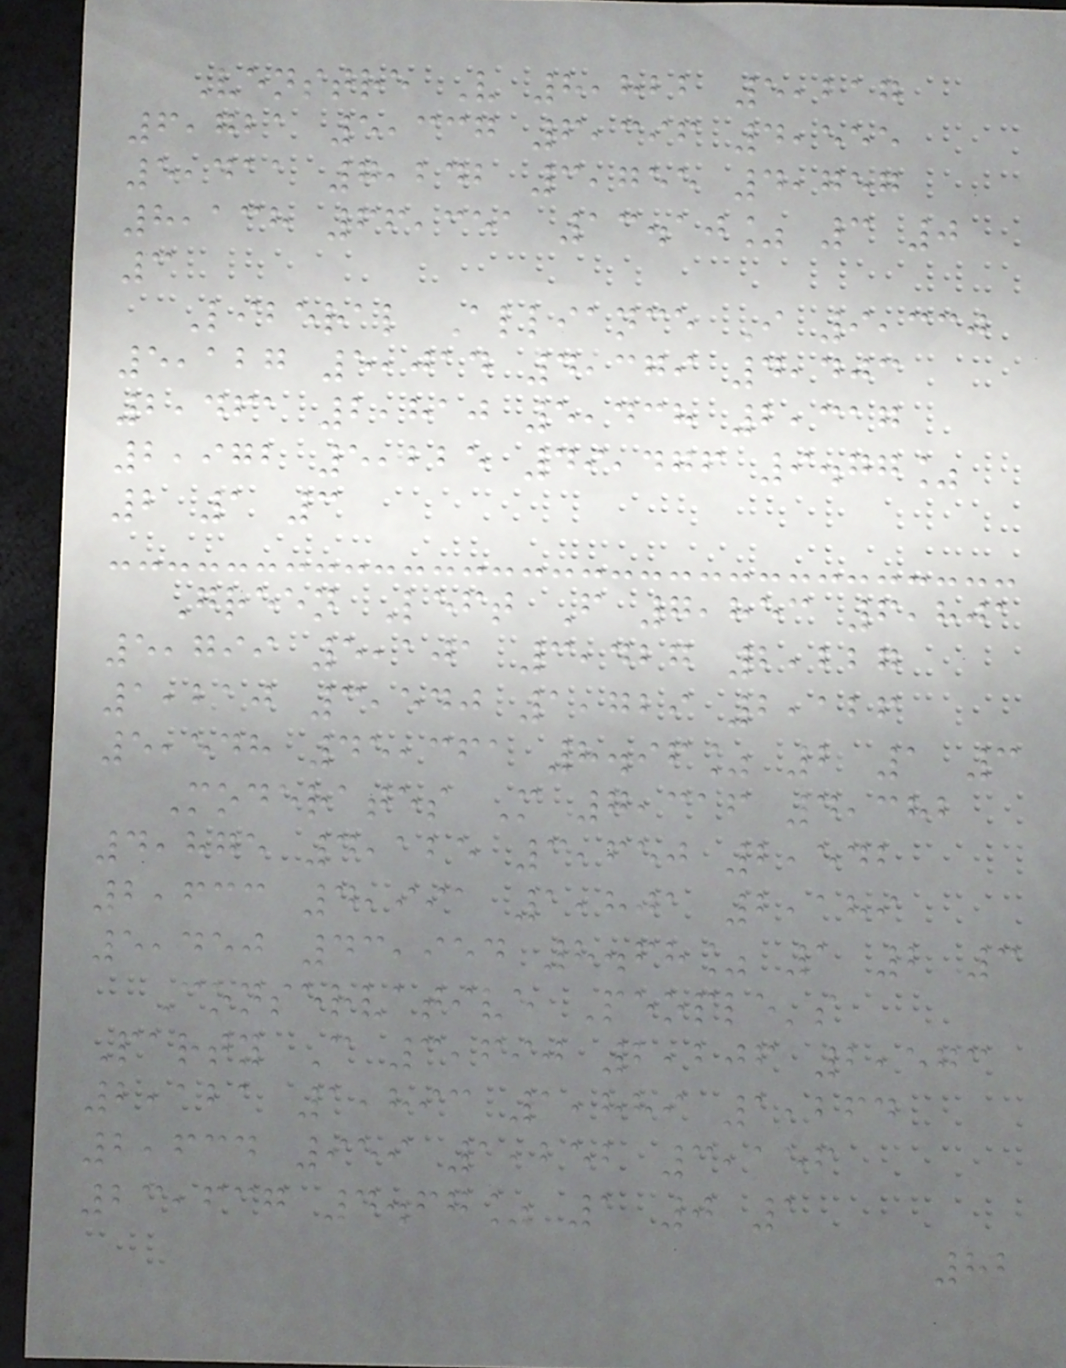Venstre V 8,822 5,217
6,721 5,337 6,396 4,555
5,411 7,242 3,755 4,757
8,138 66,351 13.10% 3 0
3
Liberal Alliance I 9,330
5,127 5,014 4,379 4,403
2,461 2,810 5,438 2,317
2,972 5,225 49,476 9.77%
2 1 3
Green Left F 7,853 6,801
5,799 5,101 3,427 2,227
1,210 3,540 1,729 2,126
5,548 45,361 8.96% 2 1 3
Moderates M 7,316 4,382
4,875 4,125 3,650 2,542
2,633 4,991 1,801 2,189
5,450 43,954 8.68% 1 2 3
Conservative People's
Party C 3,690 2,206 2,573
2,121 1,893 1,889 1,264
2,634 959 1,252 3,156
23,637 4.67% 1 0 1
82
